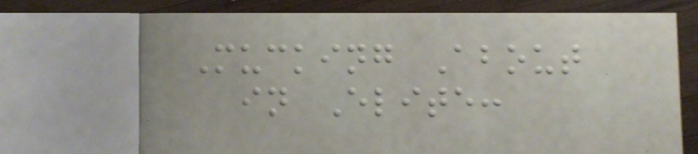Mucking About
in Elite:
